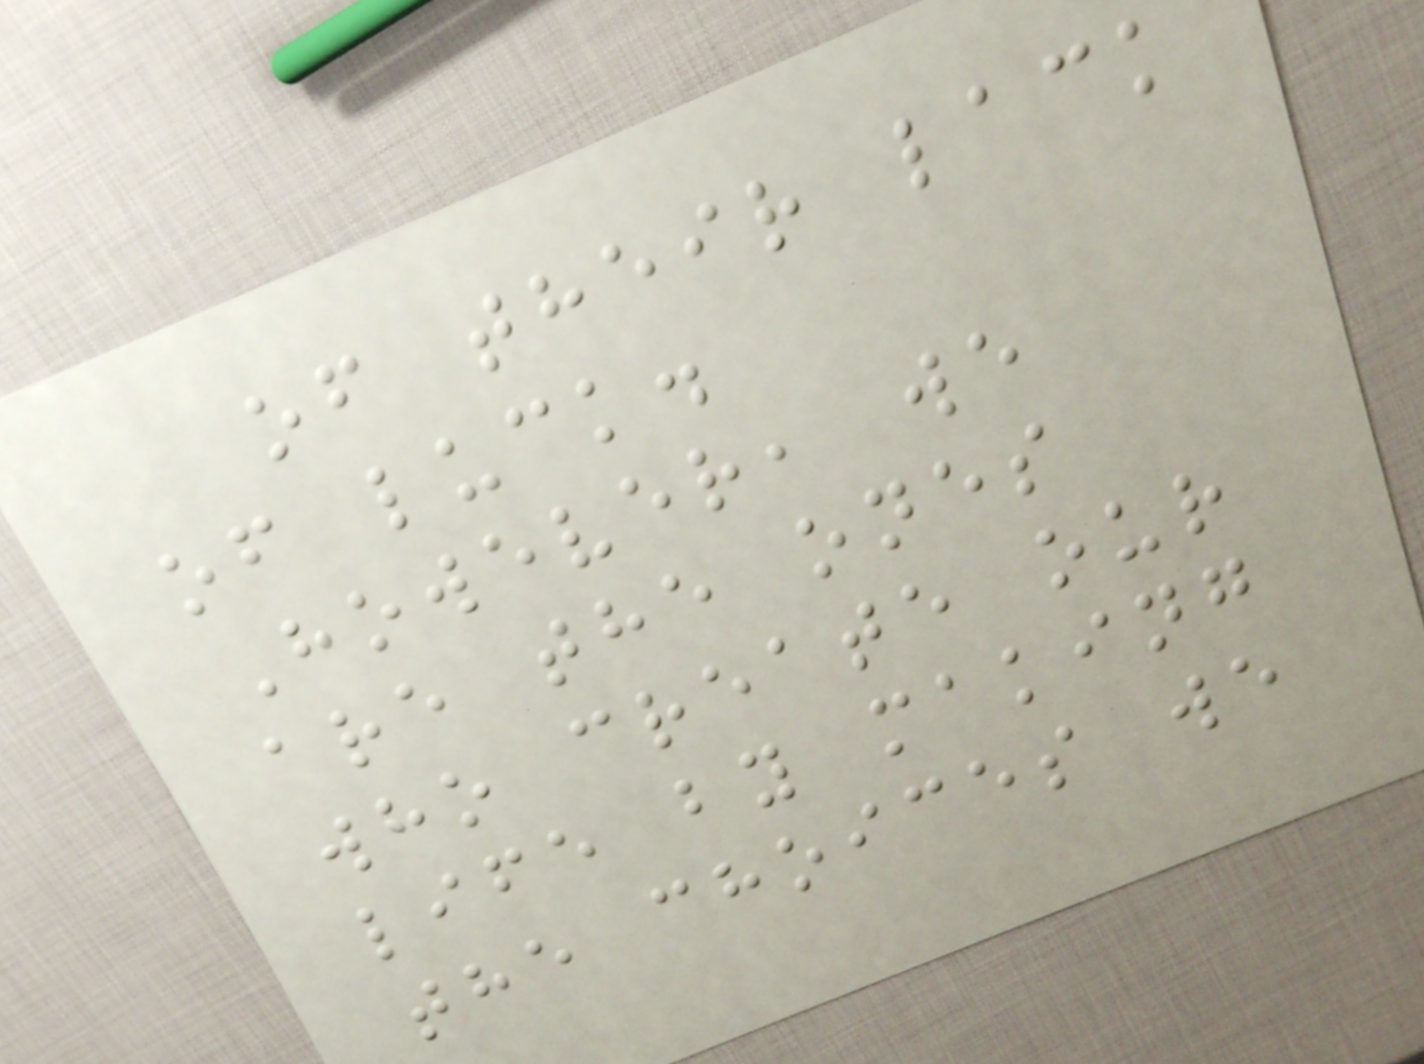of their lack
of luck.
However, we
are the ones
who create our
life by making
the choices we
